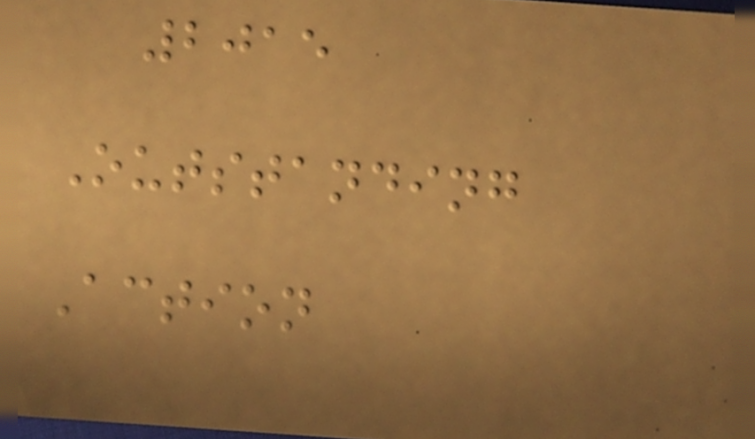2015
Outstanding
Action
